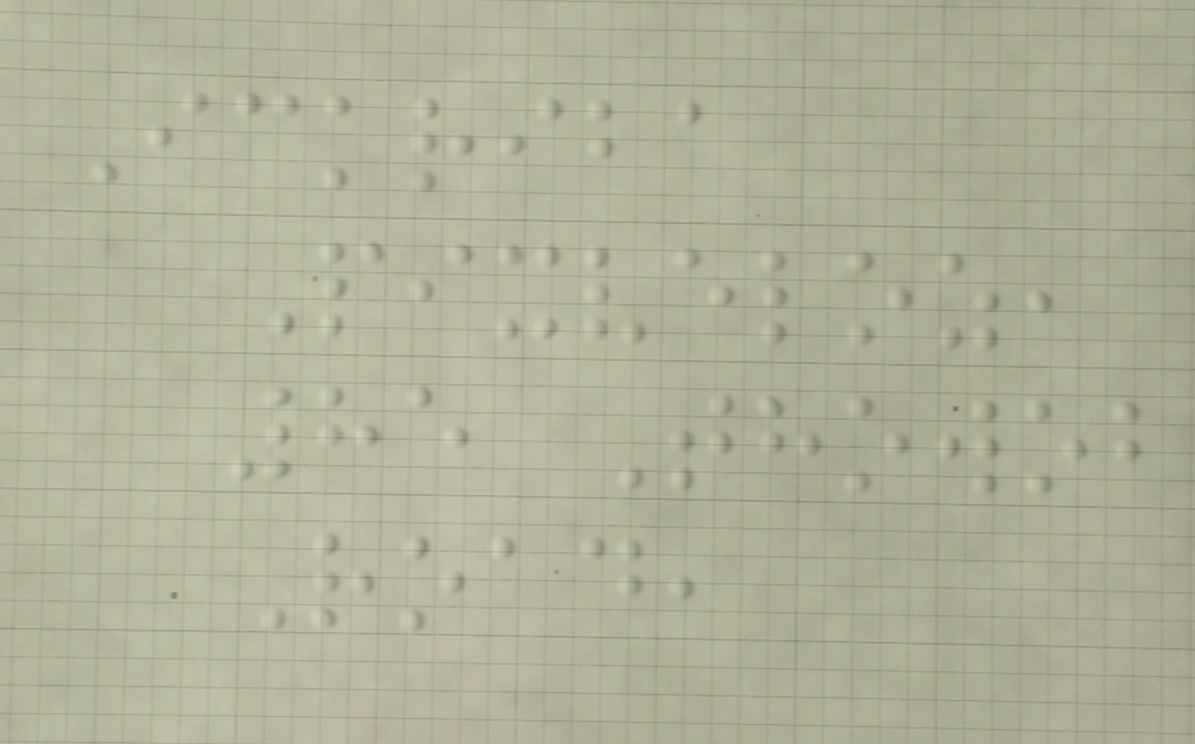Ickriba
Pixveloz,
85 Thowob
Road,
